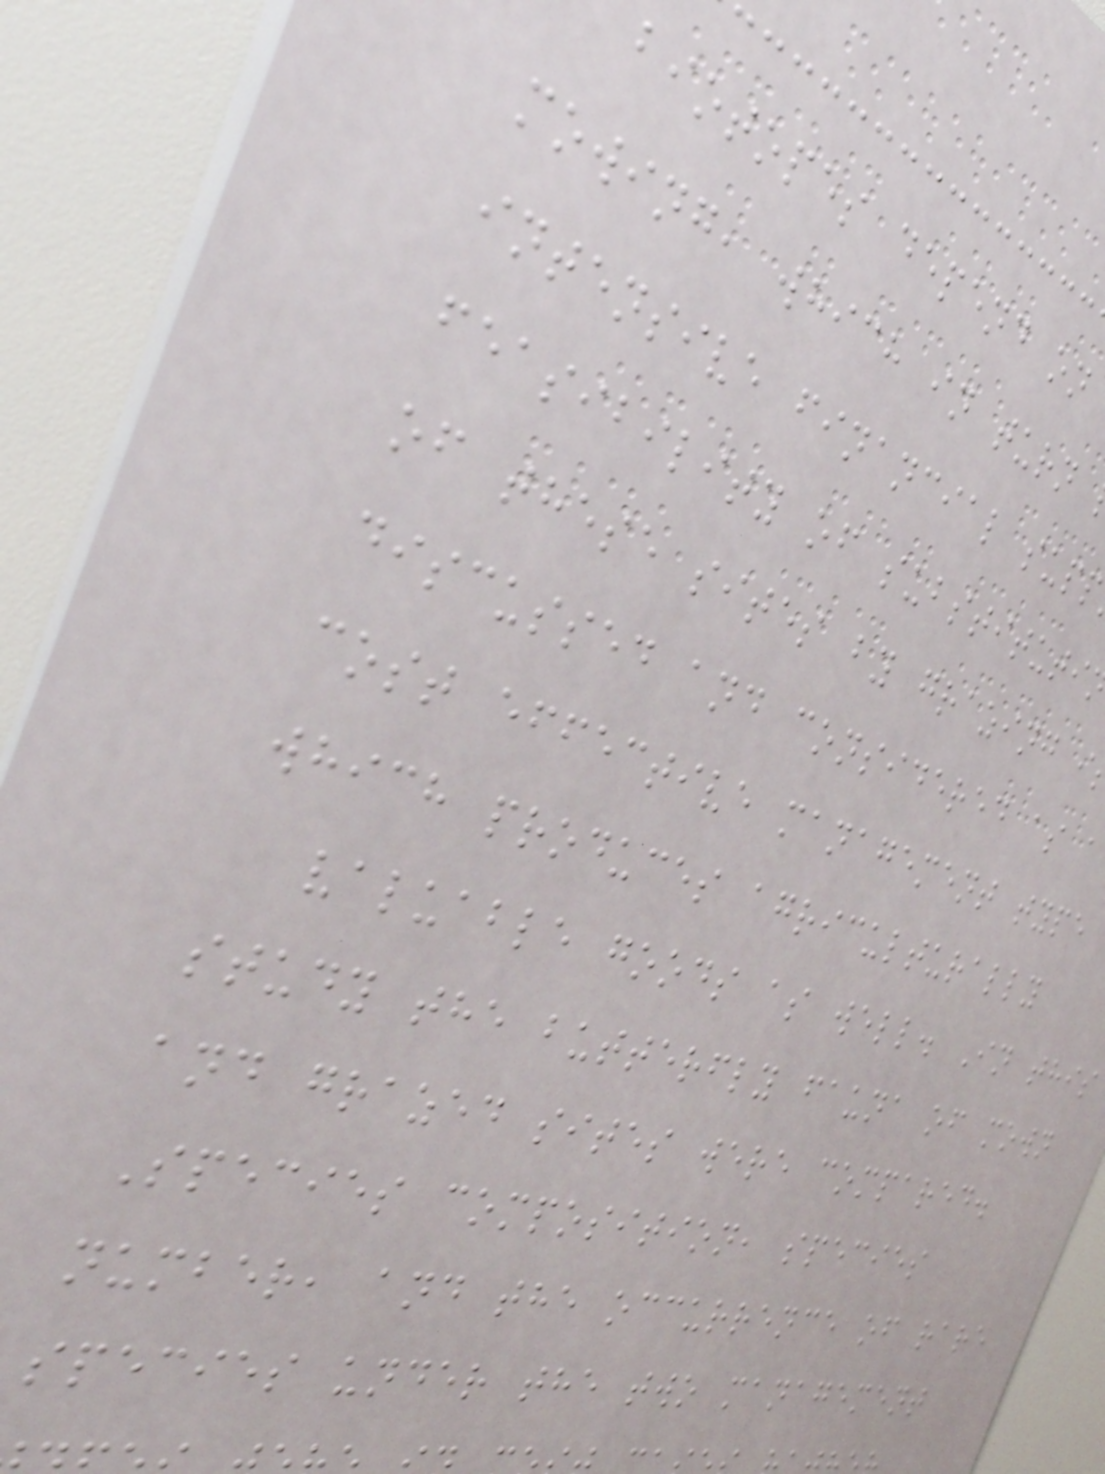biotopes depend on
mowing, which in turn
intensive financial supp
feasibility of substituti
of these sites by grazing i
discussed and considered as a
cost effective management type
which produces agriculturally
valuable goods as well. In this
study the butterfly fauna of mown
and grazed sites were compared.
Species composition, species
number, and the occurrence of rare
species under the two management
